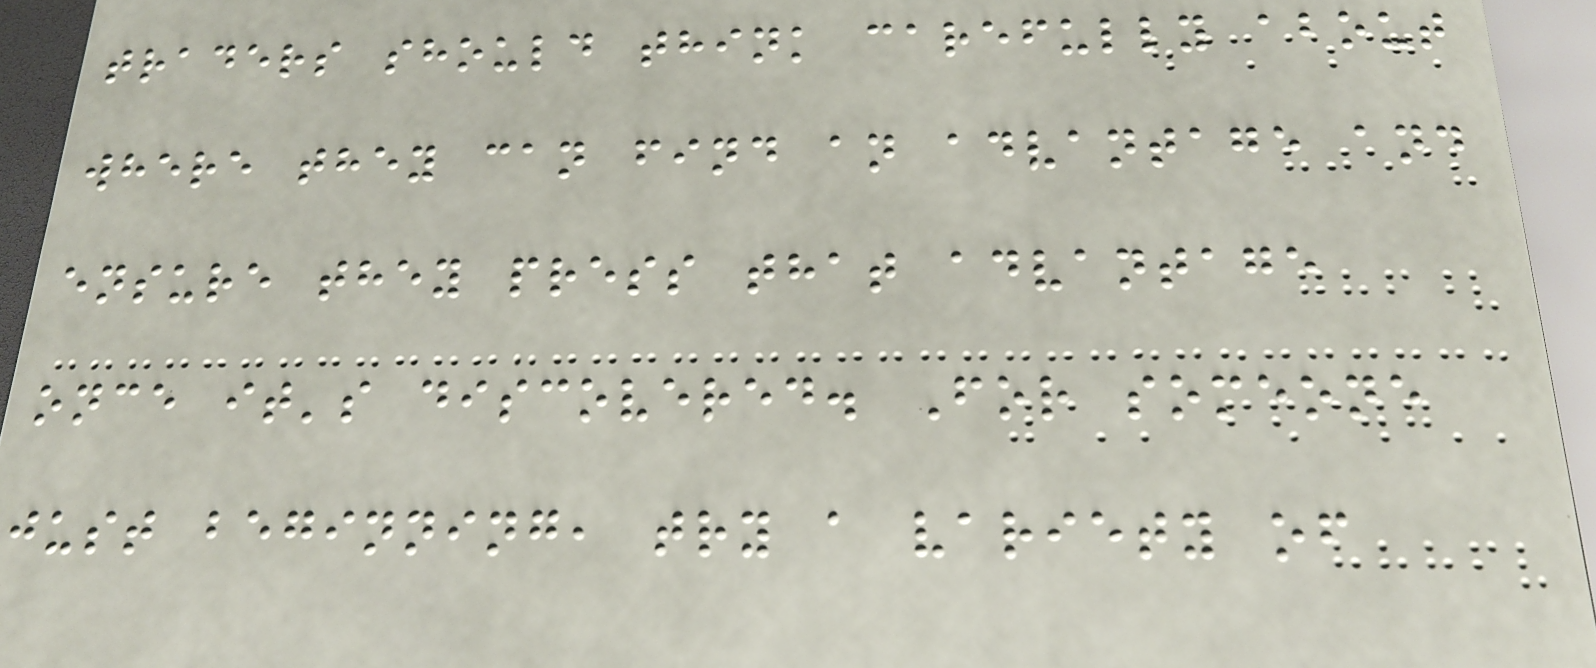traders should think carefully about
where they can find an advantage and
ensure they press that advantage
once it's discovered. For someone
just beginning, try a variety of
